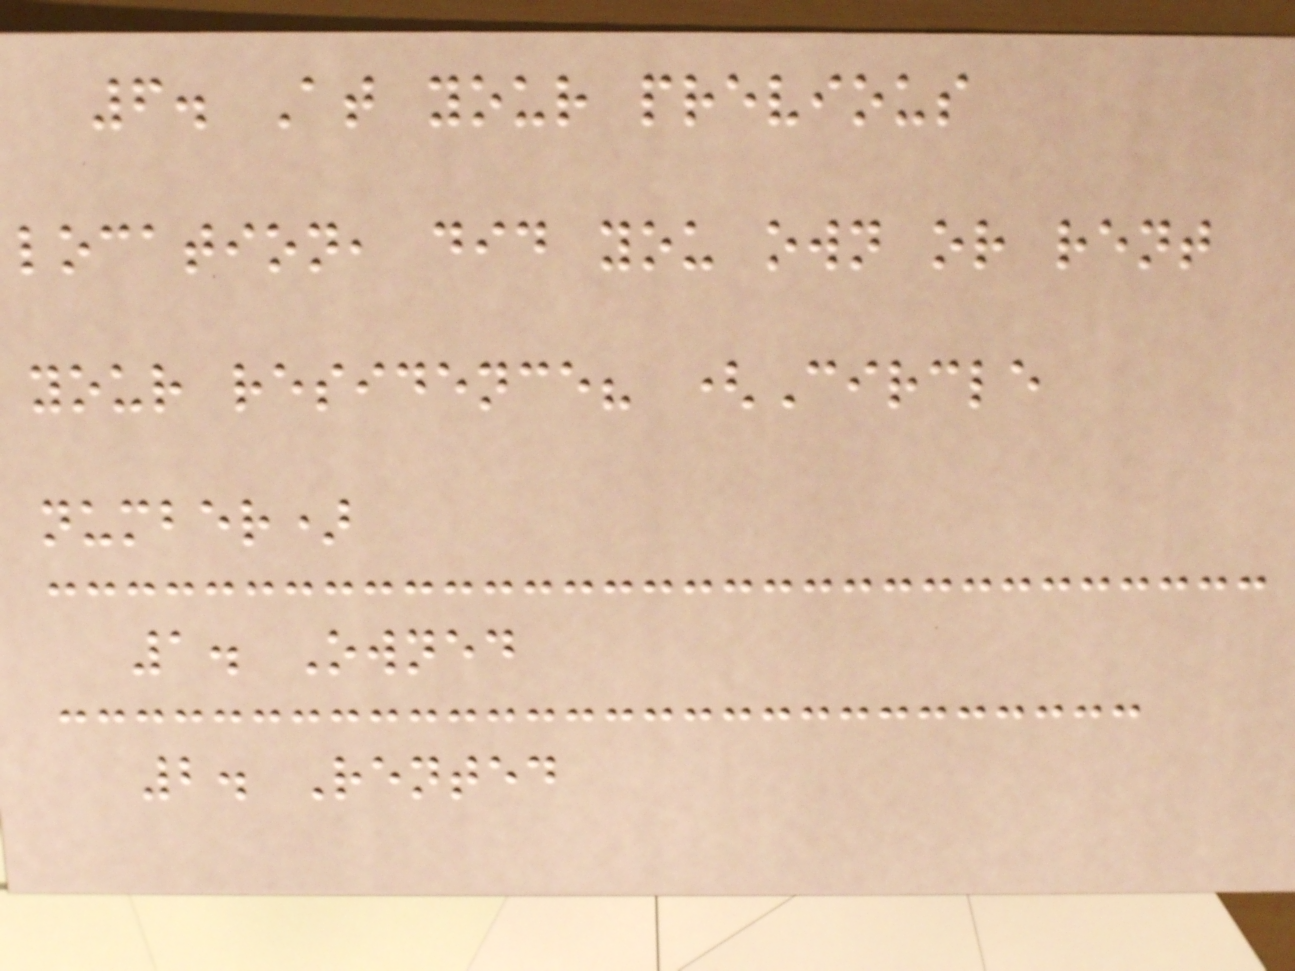6. At your previous
location, did you own or rent
your residence? (Circle
number)
1. Owned
2. Rented
